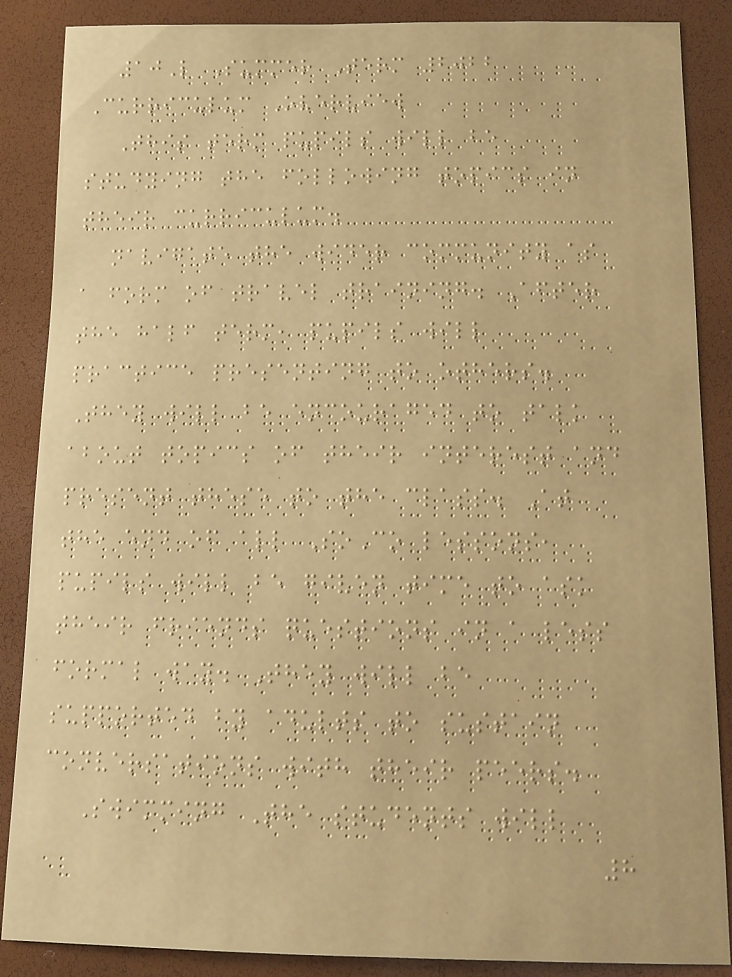10L Summer Term 2022
Curriculum Overview
This term pupils will be
studying the following topics in
their curriculum.
navigate the wider community as
a form of travel training. After
the half term, pupils will
practice presenting to others.
They will be encouraged to talk
about topics of their interest and
present these to the class. At
the end of all SoCo lessons,
pupils will be given time to ask
their friends questions in a less
formal way. They will be
supported by adults to sustain
conversations with their peers.
Swimming The students will
8
